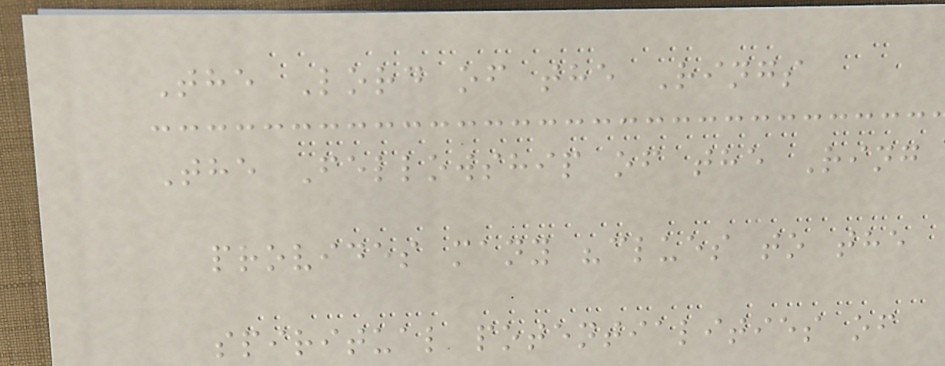The Lord of the Rings
The Fellowship of the Ring
provides many "clues to the
spiritual potentialities of
